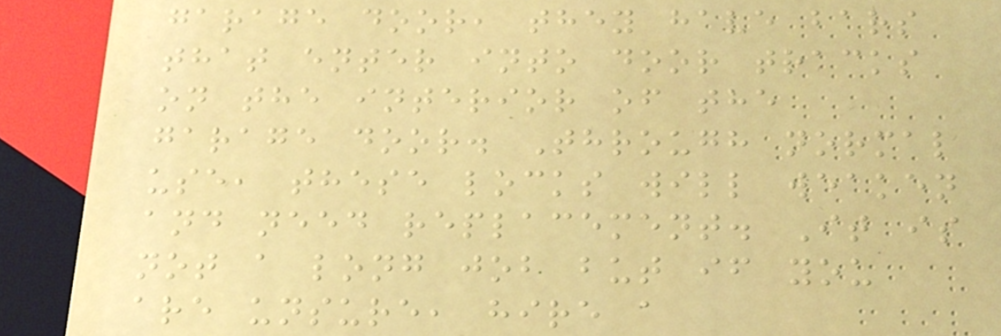garage door, they have bars
that enter into door tracks
on the interior of the
garage door. Through normal
use, these locks will weaken
and need replacement. It is
not a long job but if you
are unsure, hire a
